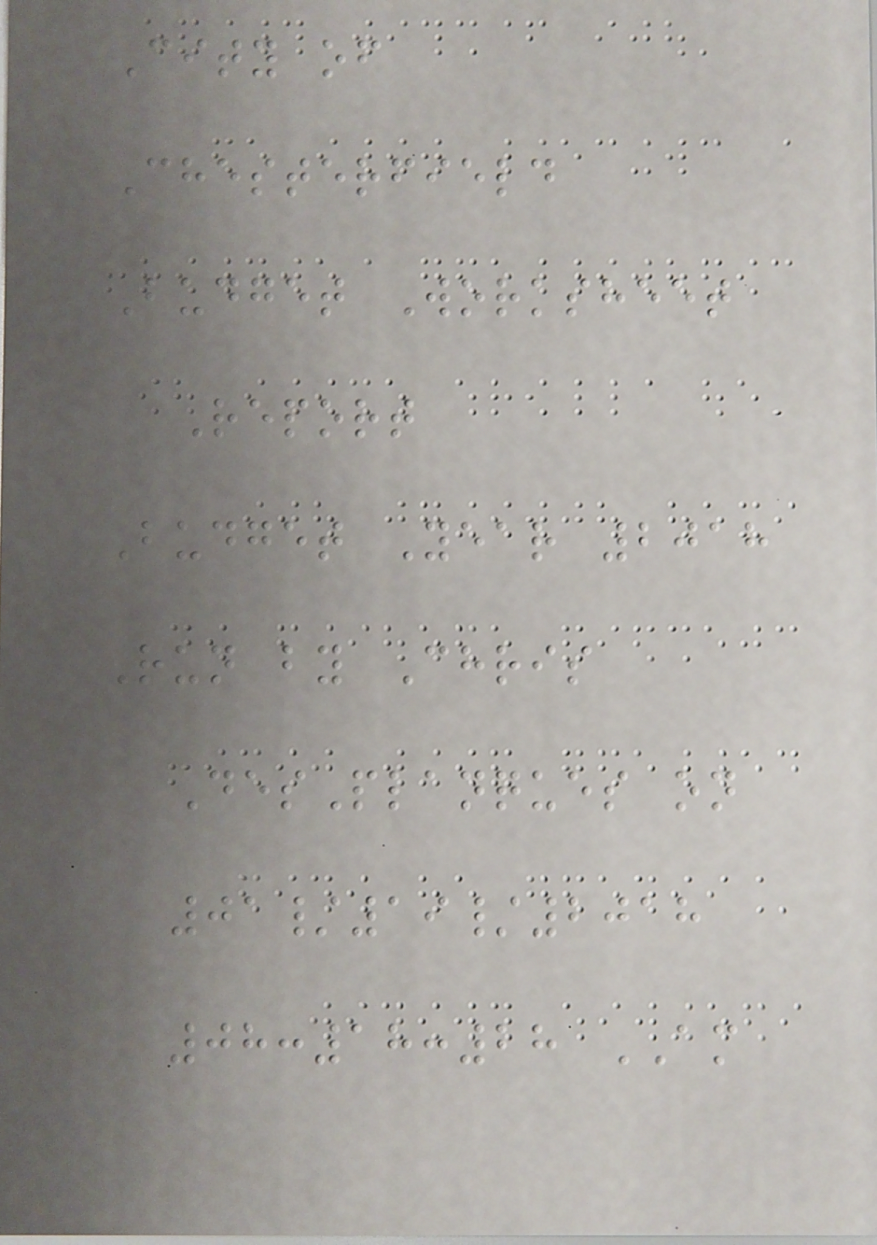City of
Chesterfield
Budget Worksheet
Report
Budget Year 2018
Run by Chris
DesPlanques on
01/19/2018
08:18:28 AM
